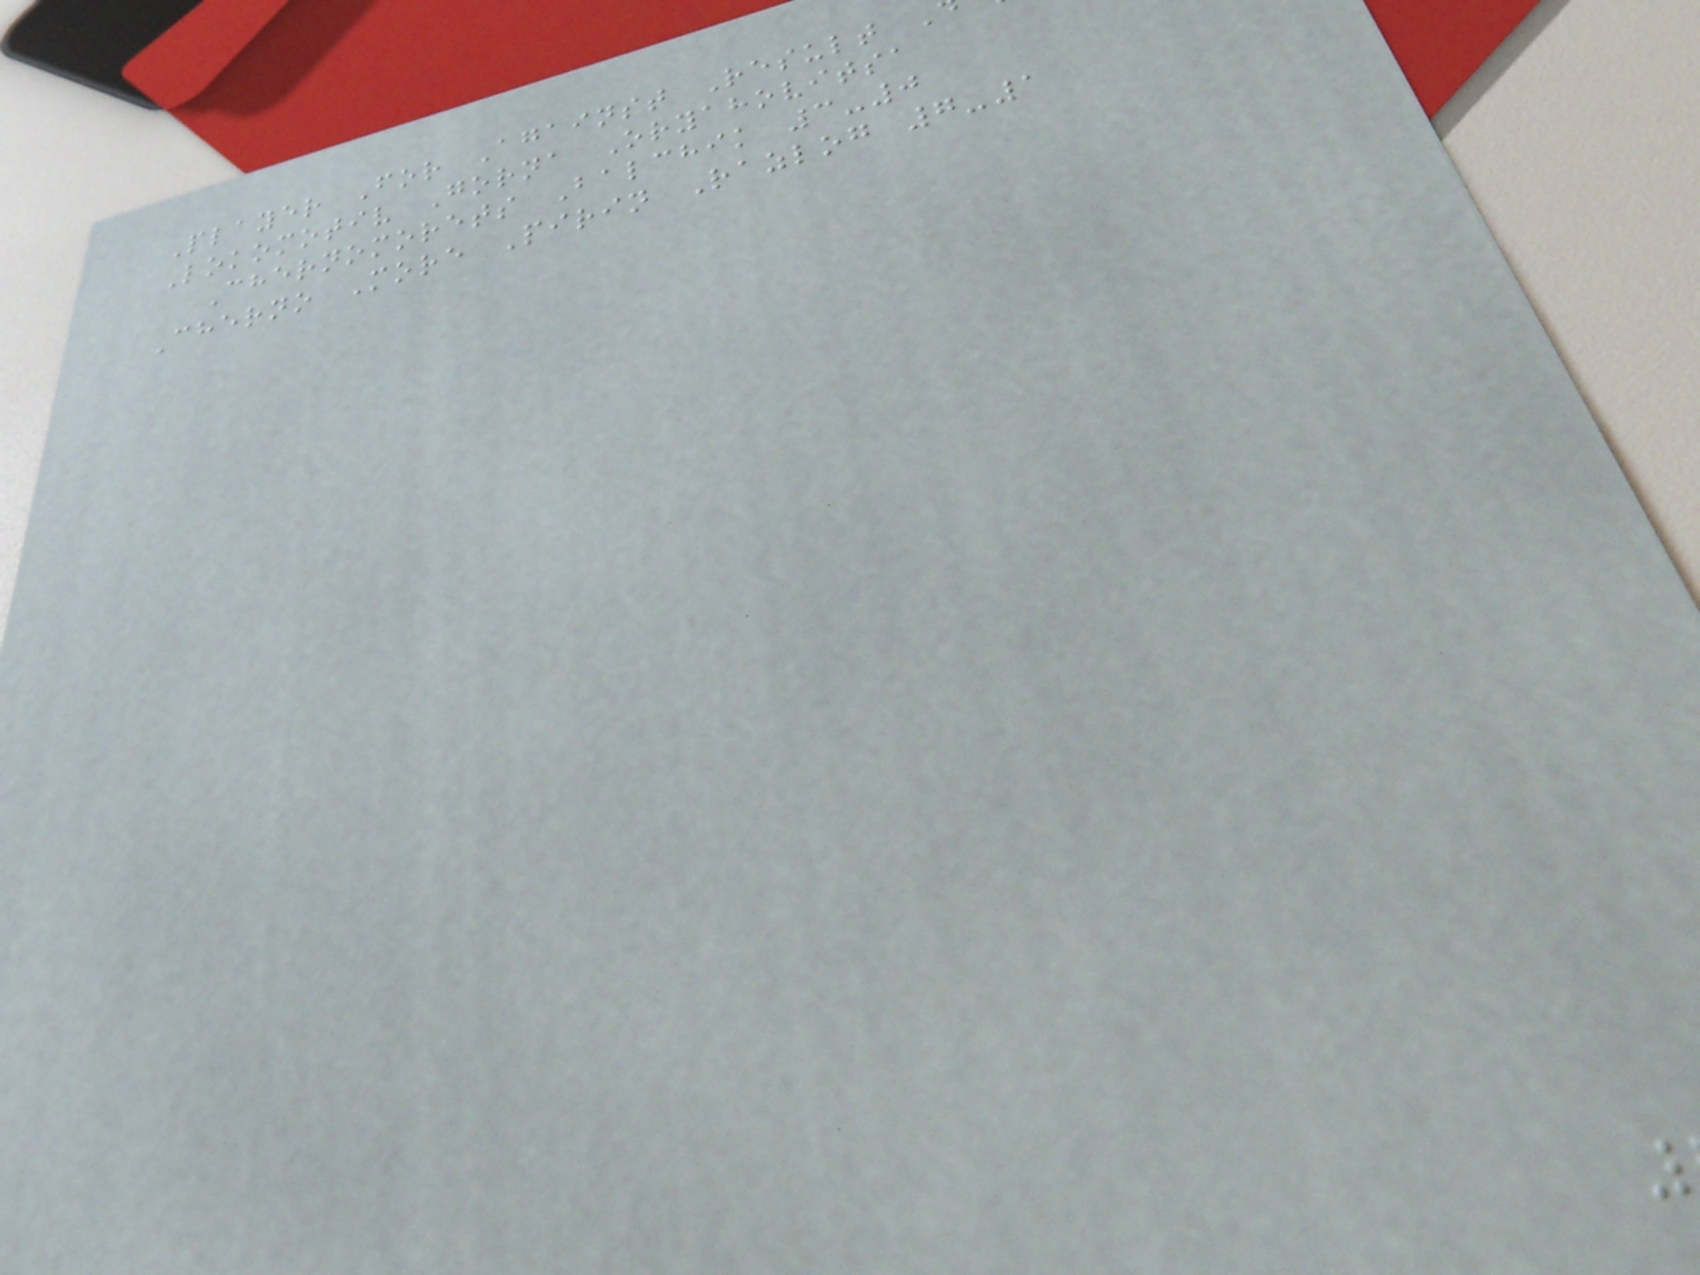Player For Against Result
Lokomotiv Gorna Oryahovitsa
Chernomorets Balchik 3-0
Cherno More Pirin Razlog 7-1
